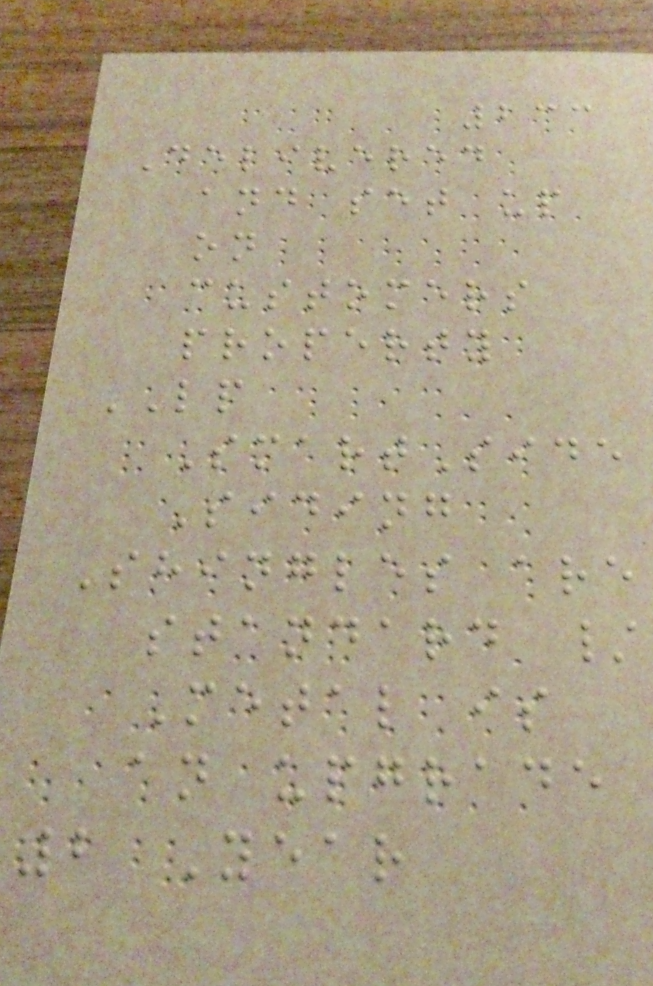233
Delivered
and set up
on
customers
property
LP
SmartSide
Siding
Shingles are
standard /
Metal is
an upgrade
2 Year
